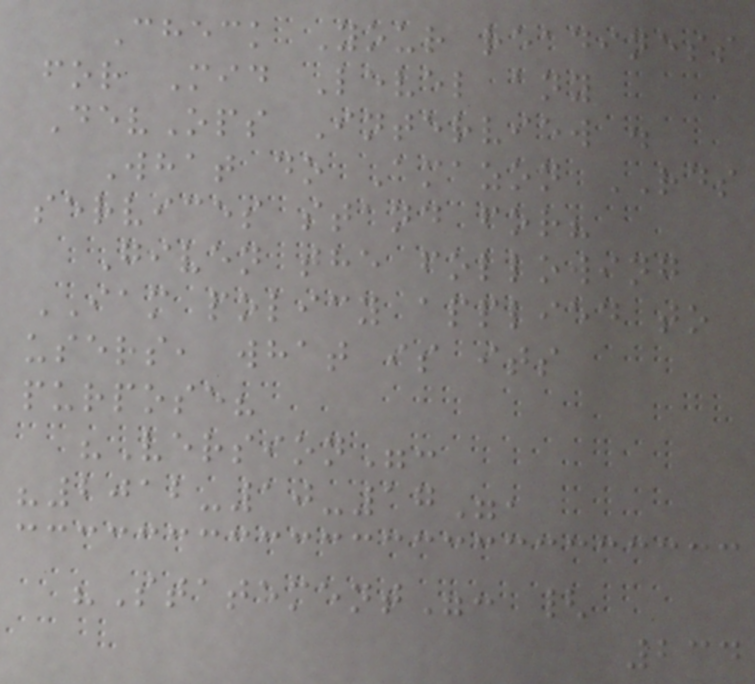Check Your readiness
for Mid Level any
DevOps Interview .
What do Amazon RDS
services stand for?
Given the following
IAM policy applied to
users, what is its
purpose?
"Version":
"2012-10-17",
"Statement": {
234
